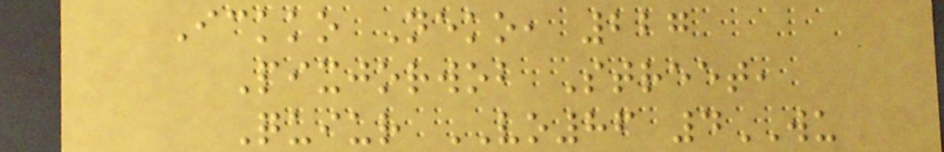Ickko Neko, 227
Pixjorwob Street,
Quiur VO86 4WU
